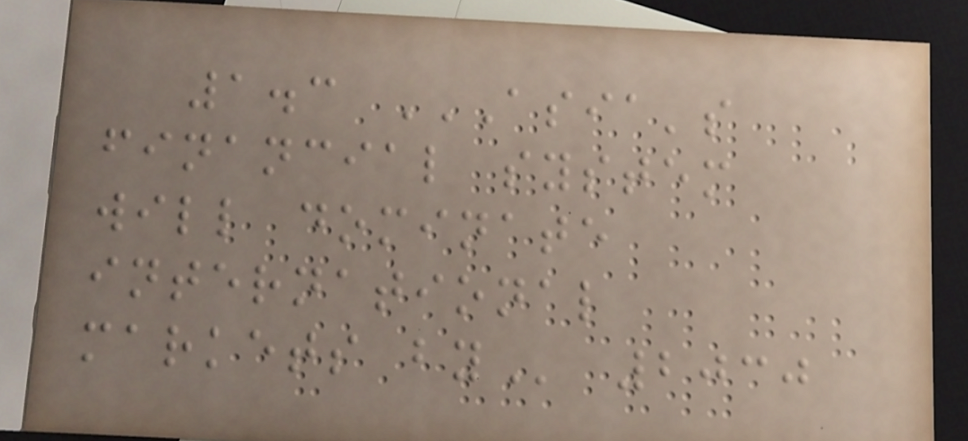1.3 ASIA'S
FINANCIAL SYSTEM
WILL DOMINATE
INTERNATIONAL
MARKETS BY 2030
